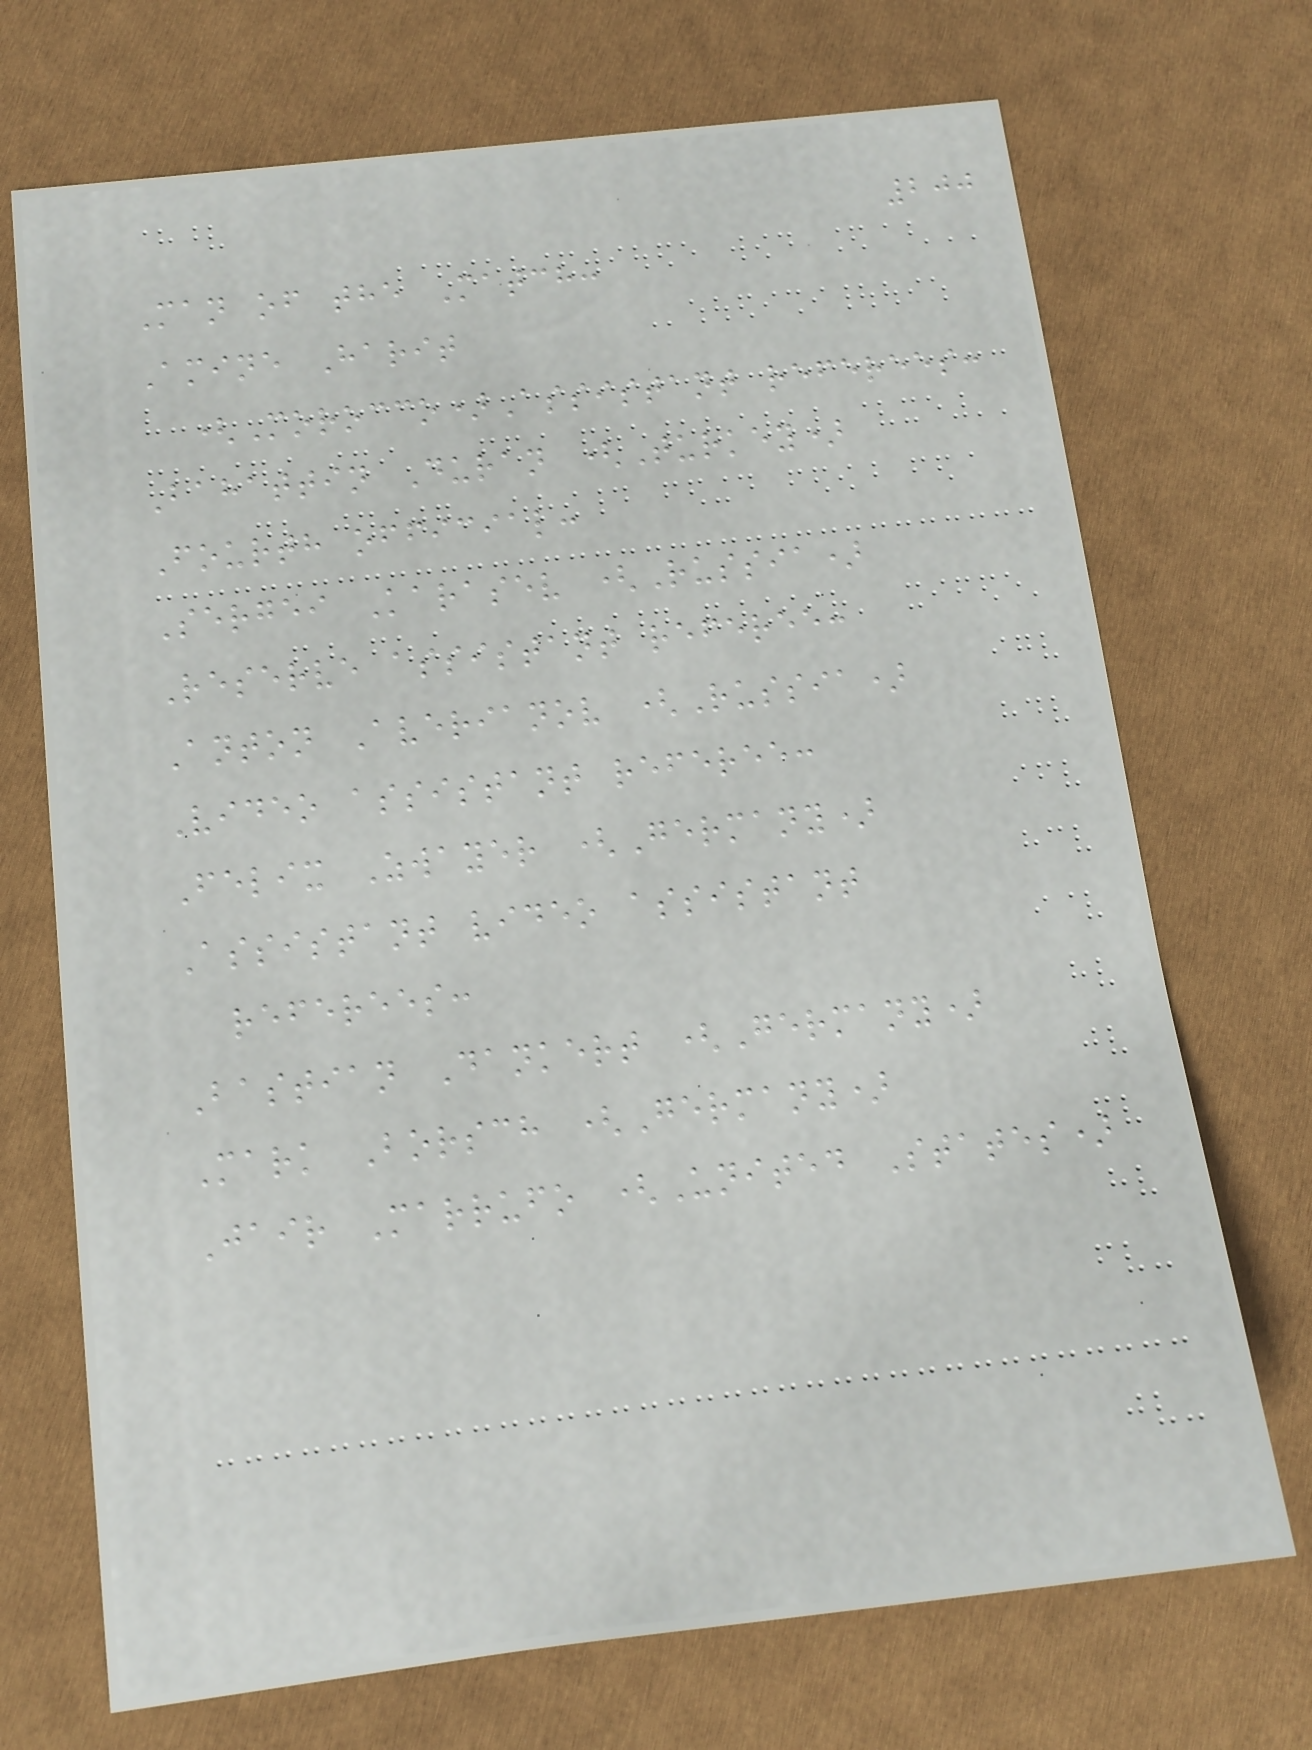200
Man of the Match:
Amine Harit
(Morocco)Assistant referees:
Bahattin Duran (Turkey)
Fourth official:
Sergei Karasev (Russia)
Reserve assistant referee:
Anton Averianov (Russia)
Video assistant referee:
Felix Zwayer (Germany)
Assistant video assistant
referees:
Bastian Dankert (Germany)
Mark Borsch (Germany)
Jair Marrufo (United States)
